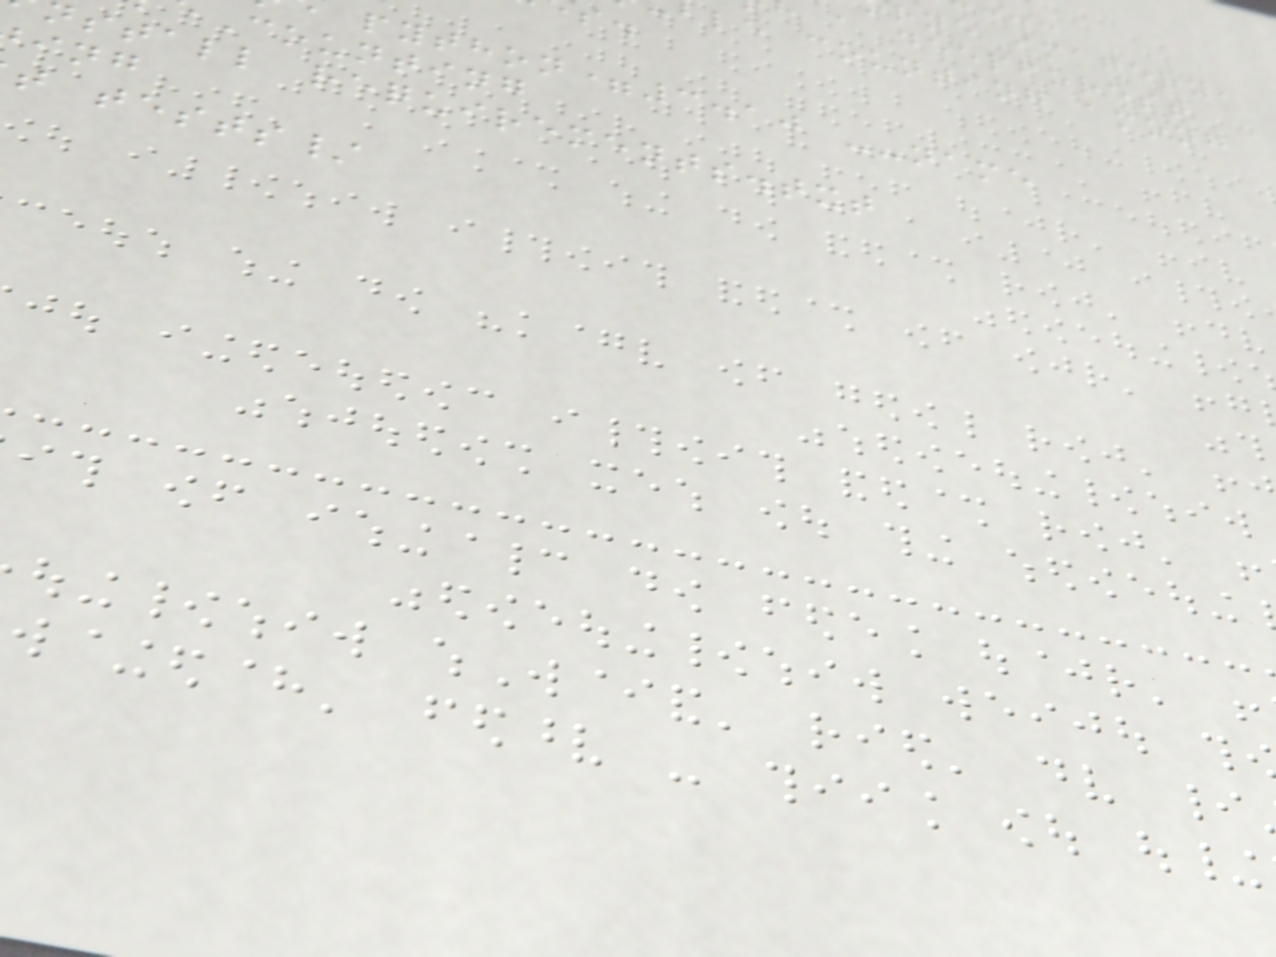rne imagery,
a deepforest
ble counting among
python=3.10 --name
Counting
stall requirements.txt
t tests/
